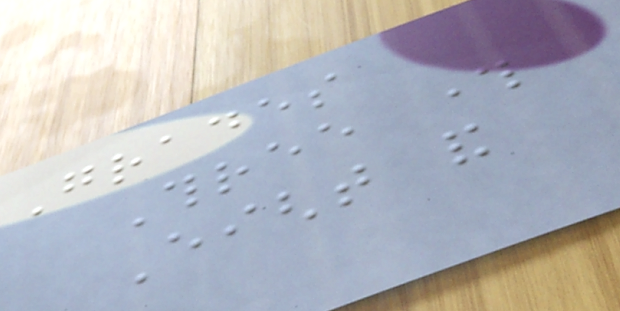Grades
Three through
Eight and
